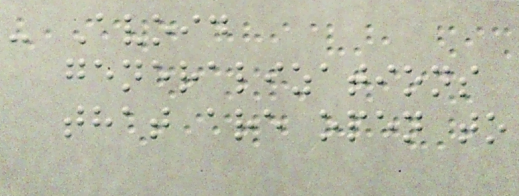- Avoid
generalizations
that are open to
